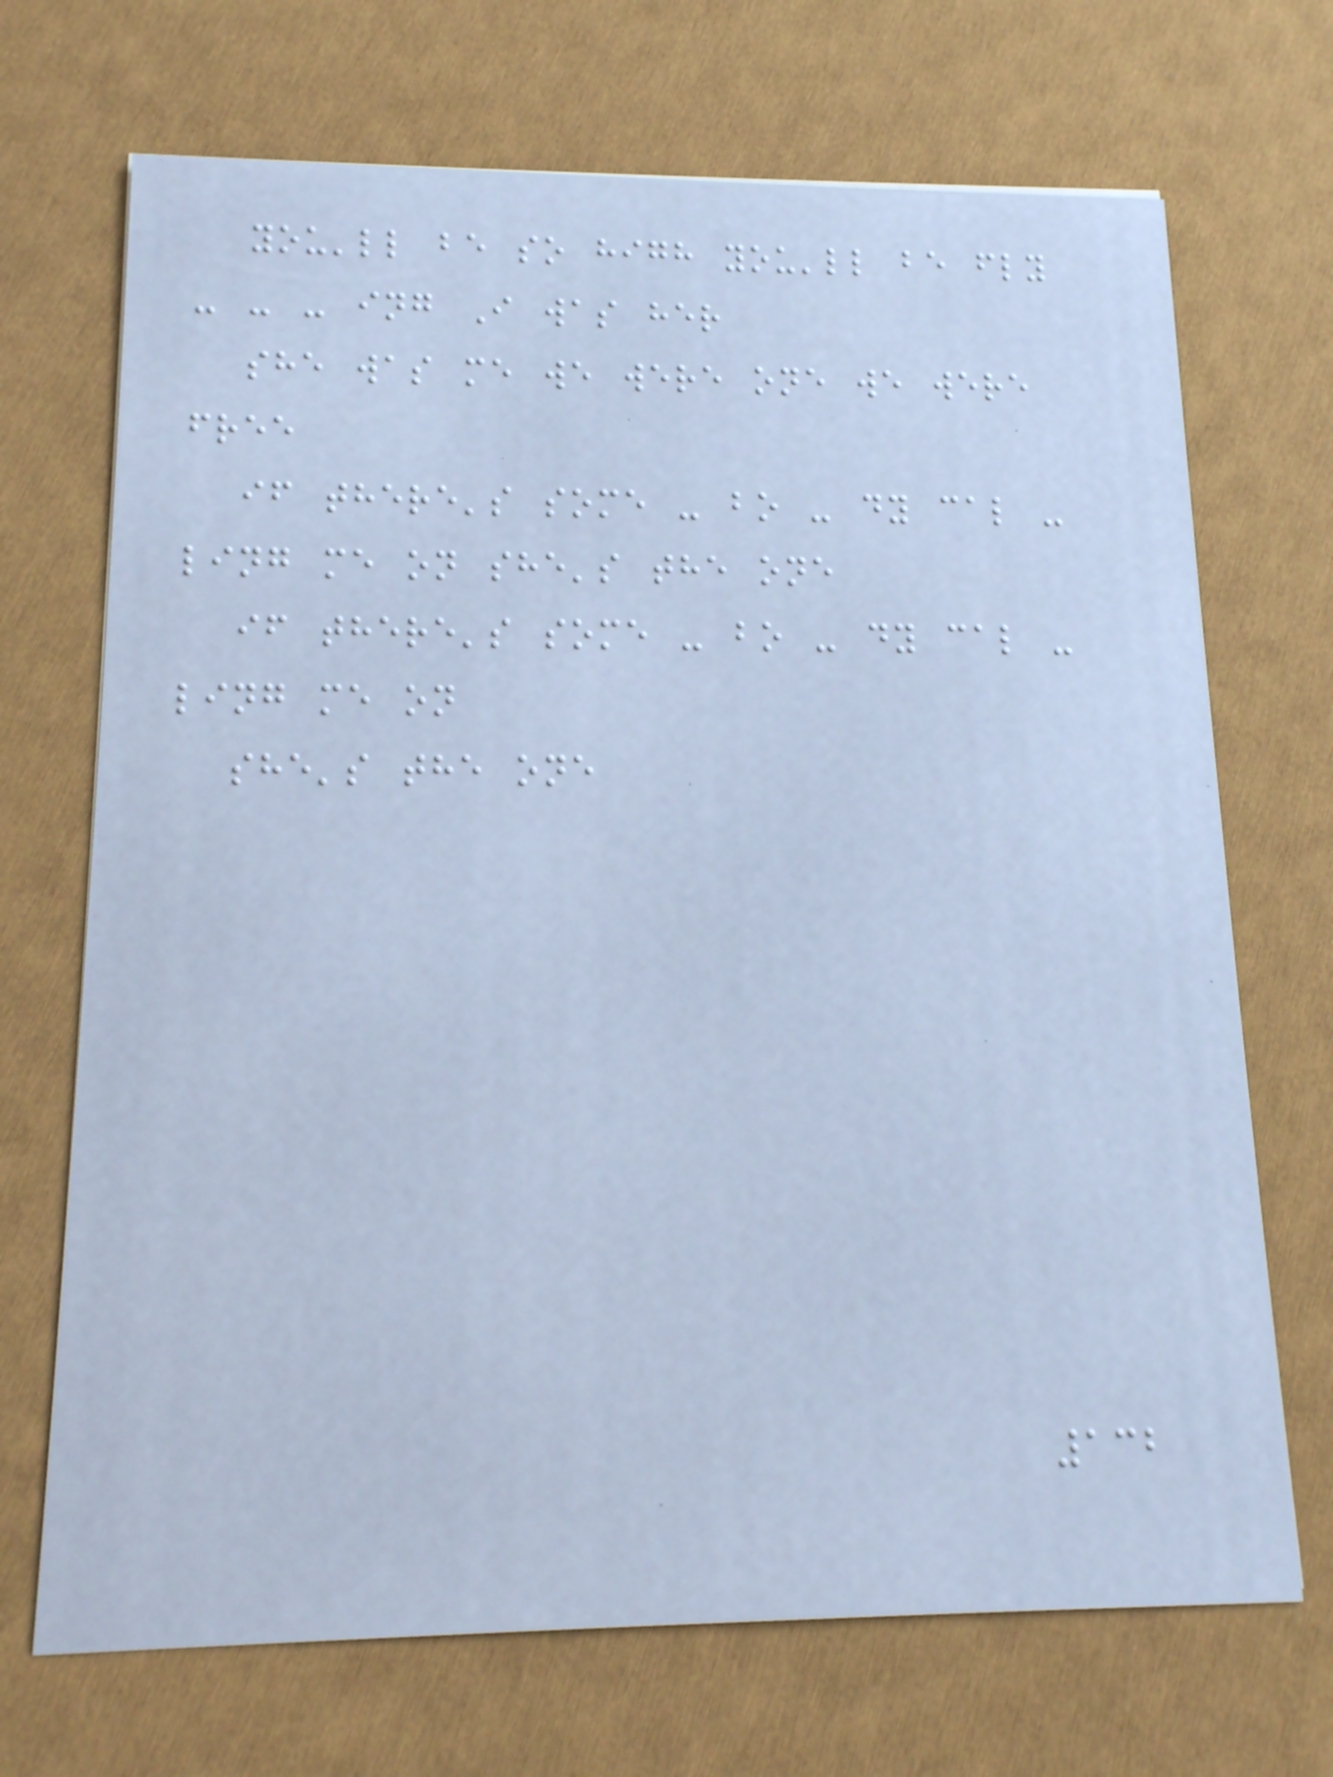you'll be so high you'll be fly
- - - ing I was her
she was me we were one we were
free
if there's some - bo - dy cal -
ling me on she's the one
if there's some - bo - dy cal -
ling me on
she's the one
132
